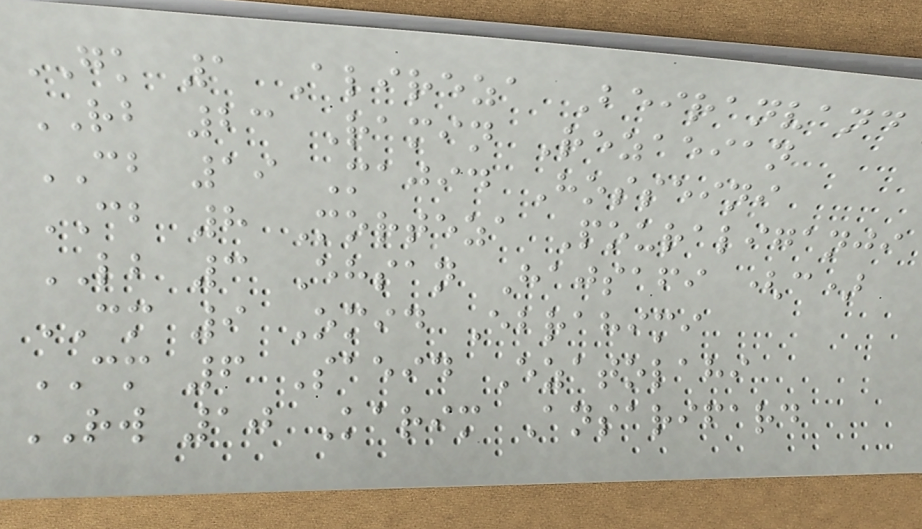GK 1 Alireza Beiranvand
RB 23 Ramin Rezaeian
CB 19 Majid Hosseini
CB 8 Morteza Pouraliganji
LB 3 Ehsan Hajsafi (c)
CM 9 Omid Ebrahimi
CM 6 Saeid Ezatolahi
RW 10 Karim Ansarifard
